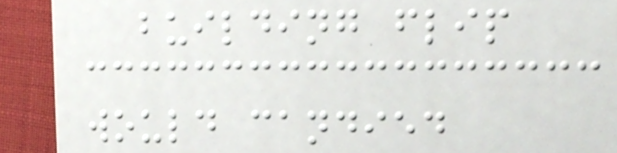building flip
would candied
